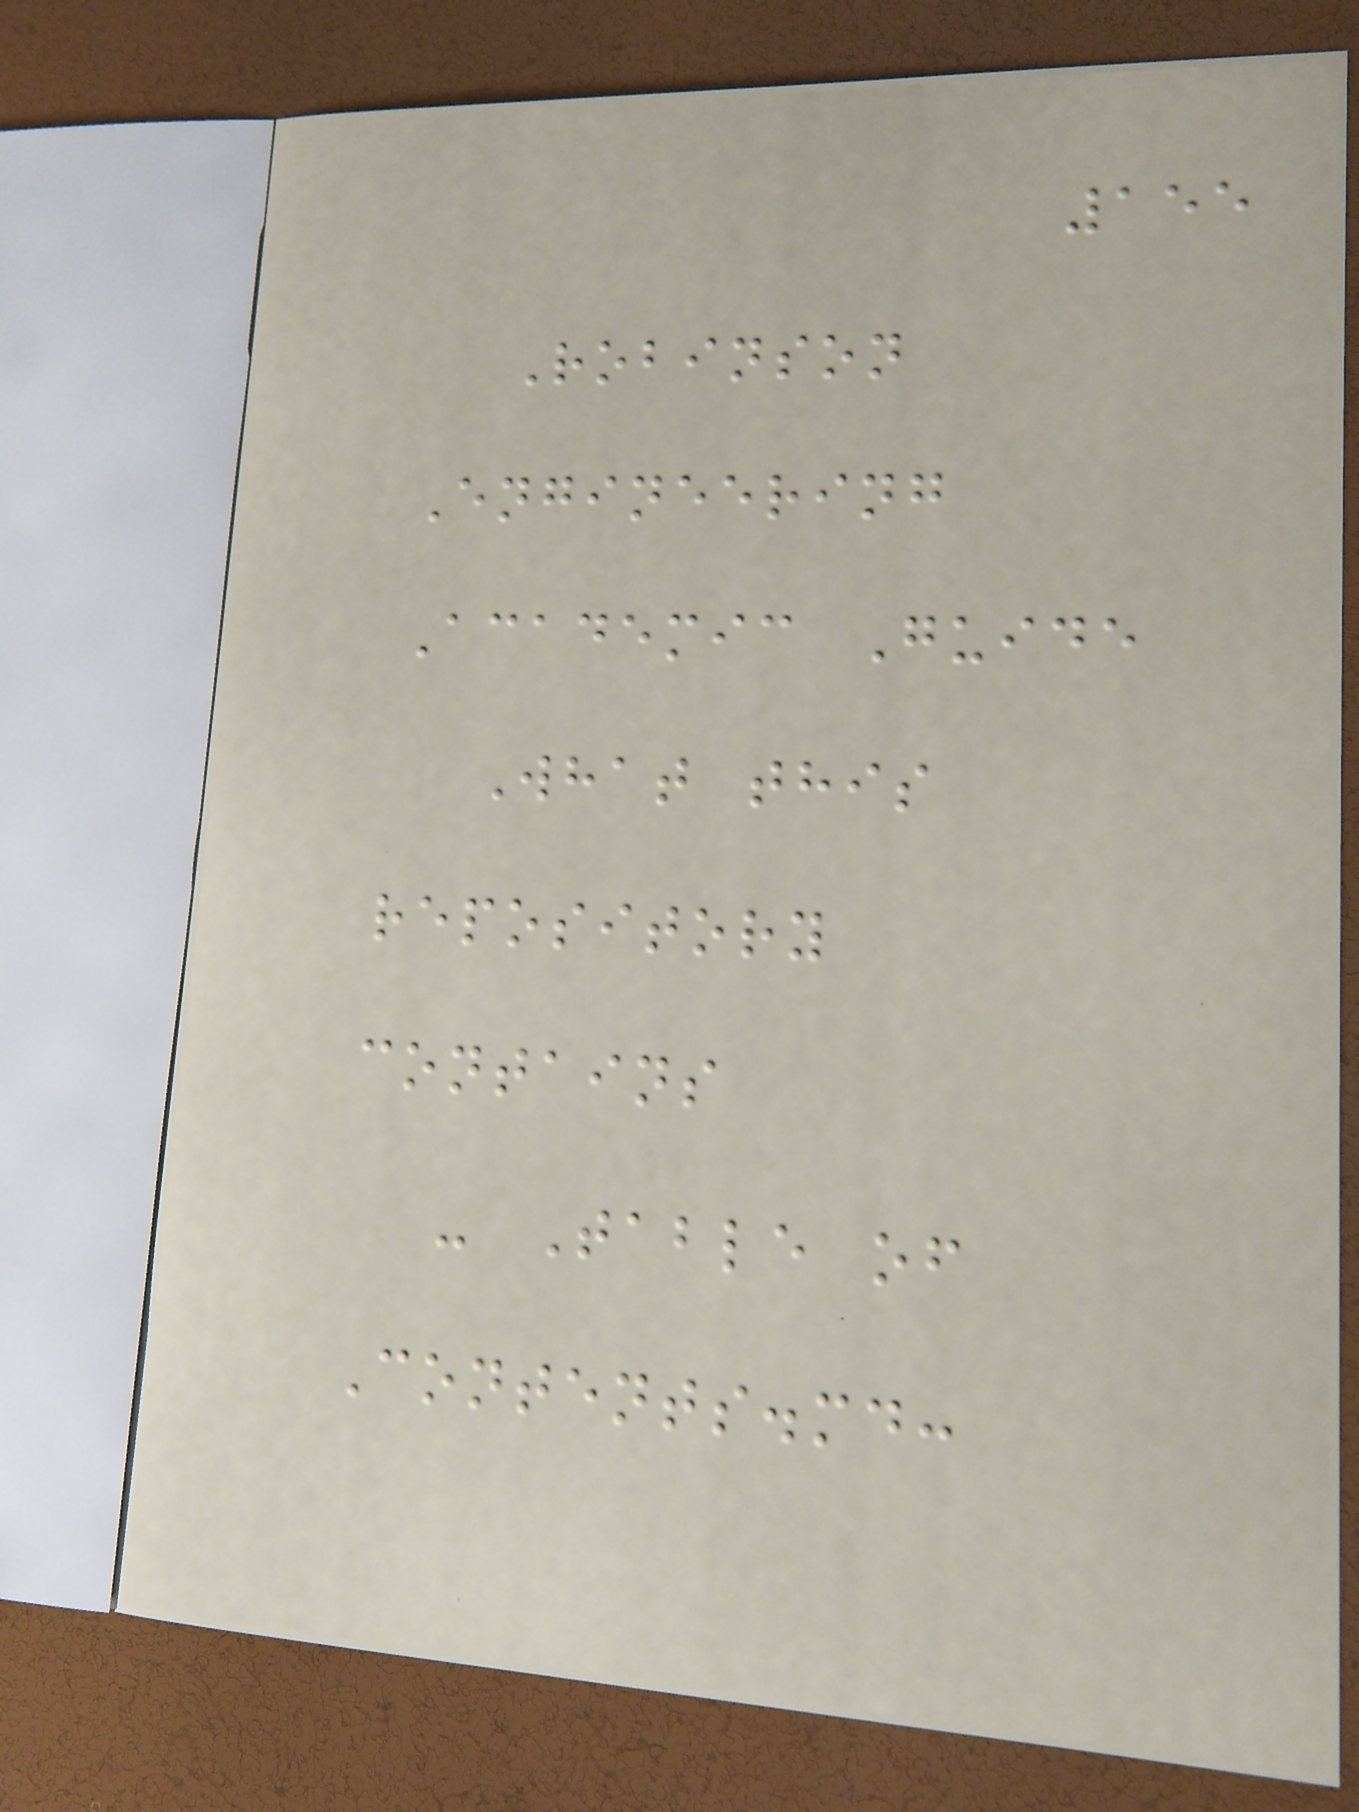155
Robinson
Engineering
Academic Guide
What this
repository
contains
- Table of
Contents.md:
